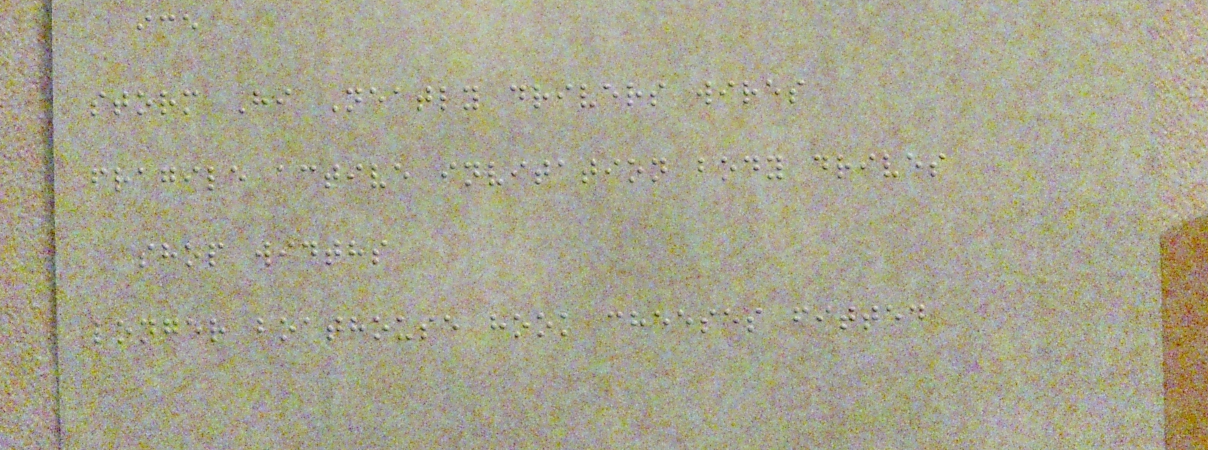ice
storm Hi Neatly drivers wires
fragile active invitation body drives
shop widths
longer boathouse hook cheeses fitted
